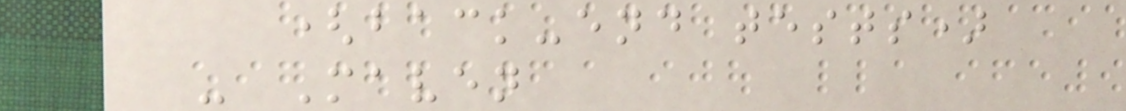(back-end tests)
- Maven
